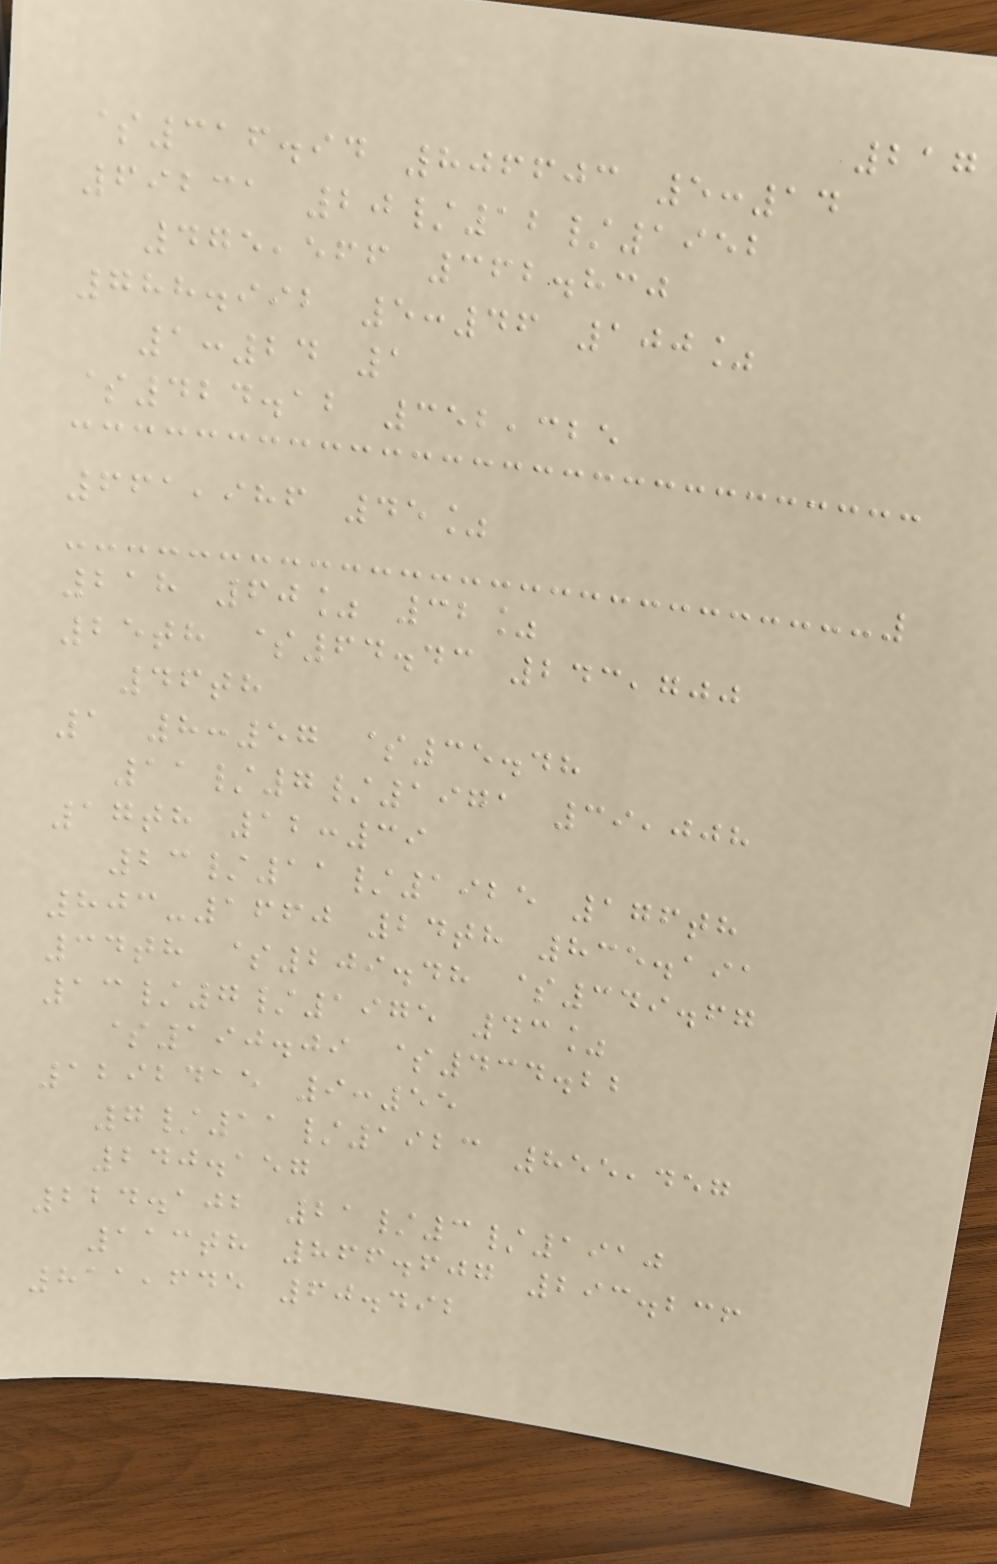217
$316.94 806603 5:14
69231 20/12/1952
475,566 362.830
788.992 5:46 100%
1:24 1
$424.12 352,325
661,986 45%
218 60% 32%
25th $64.43 243,700
46th
1 8:57 $35.48
11/7/1971 39,008
17th 12:39
23/11/1925 176th
803-1660 24th 835.191
34th $209.48 $349.67
13/7/1975 43%
$190.09 $434.22
1292415 9:55
7/11/1923 855,457
240.157
224.102 21/3/1910
113th 866.607 293.236
811,645 60.492
